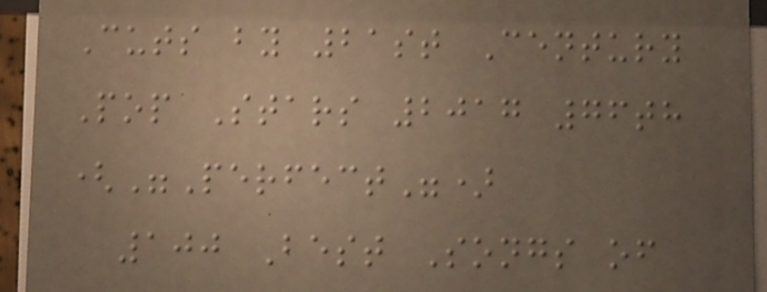Cuts by 21st Century
Pop Stars 2017 76th
("Perfect")
100 Best Songs of
